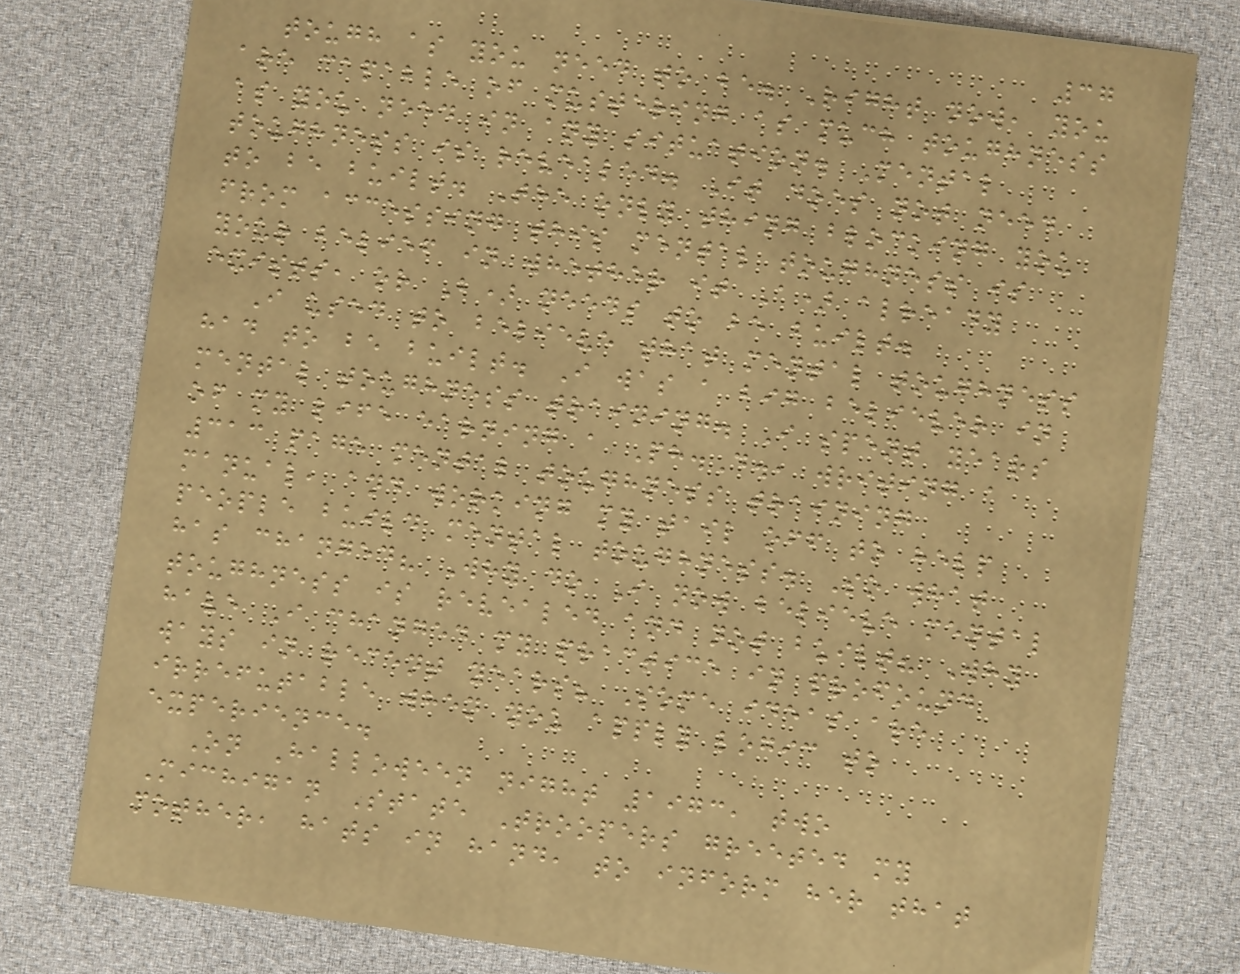37
tough as you need to be. Right now, you
are capable of mustering as much toughness
as you need in any situation. Mental
toughness is revealed. It does not need
to be built. The only thing blocking you
from accessing this mental toughness is
your belief in whether it A) already
exists, or B) needs to be built.
I used to believe that mental toughness
had to be built. I was a big believer in
mental toughness training. I spent years
of my life earning a Ph.D., writing a
313 page mental toughness training
manual, and working my tail off to help
people build mental toughness. So what
has changed? Why do I now believe mental
toughness is revealed and not built? Why
have I changed my practice in profound
ways in recent years? Some ideas are
irrefutable when you apply logic to
experience.
On Halloween night 1973, two
Michigan State Troopers greeted my
mother, hats in hand, to inform her that
